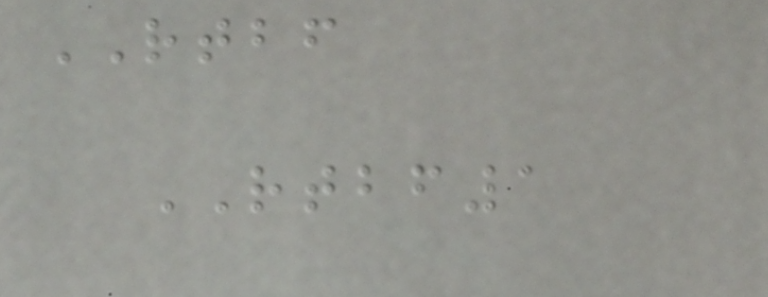RTBF
RTBF1
